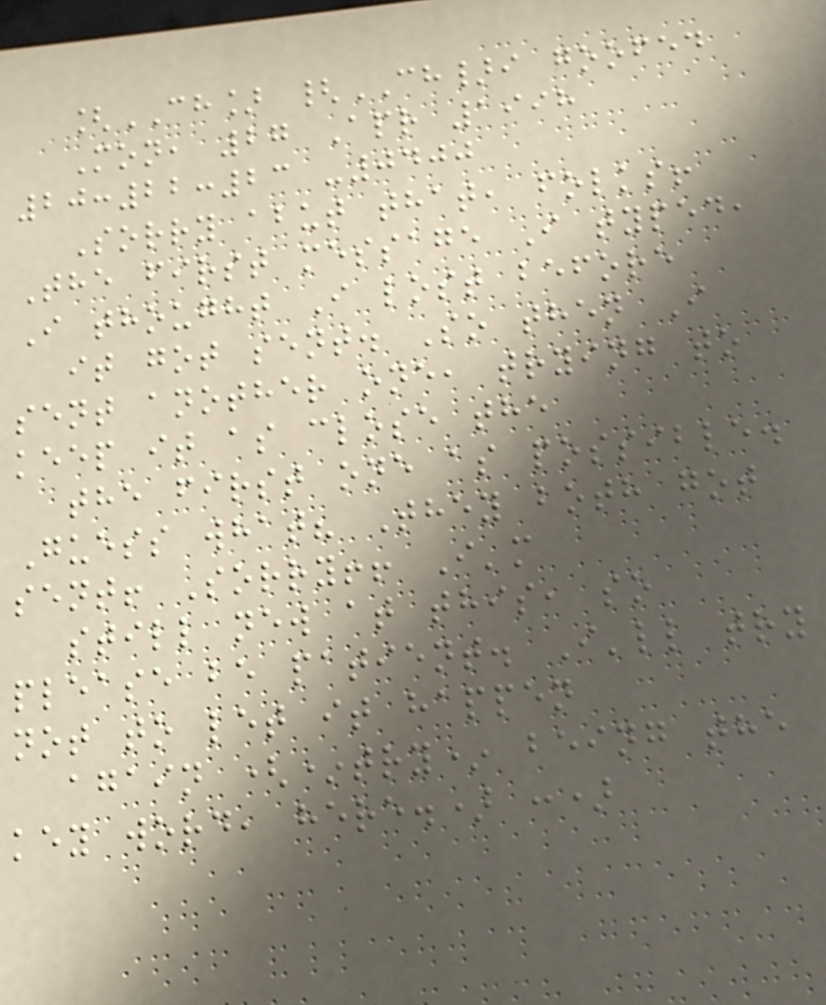[CH] {CH}i goofed
Mon, 27 Apr 1998
20:22:23 -0400
Sorry abut that, folks!
The first message I typed,
I thought I lost before
it got sent. So then I
sent another one, trying to
keep it as close the
the first one as possible.
Guess what? They both got
sent! Sorry!! I'm
still new at this, so
please be patient. I'll try
not to let it happen
again (*try* being the
key word, here.) :)
